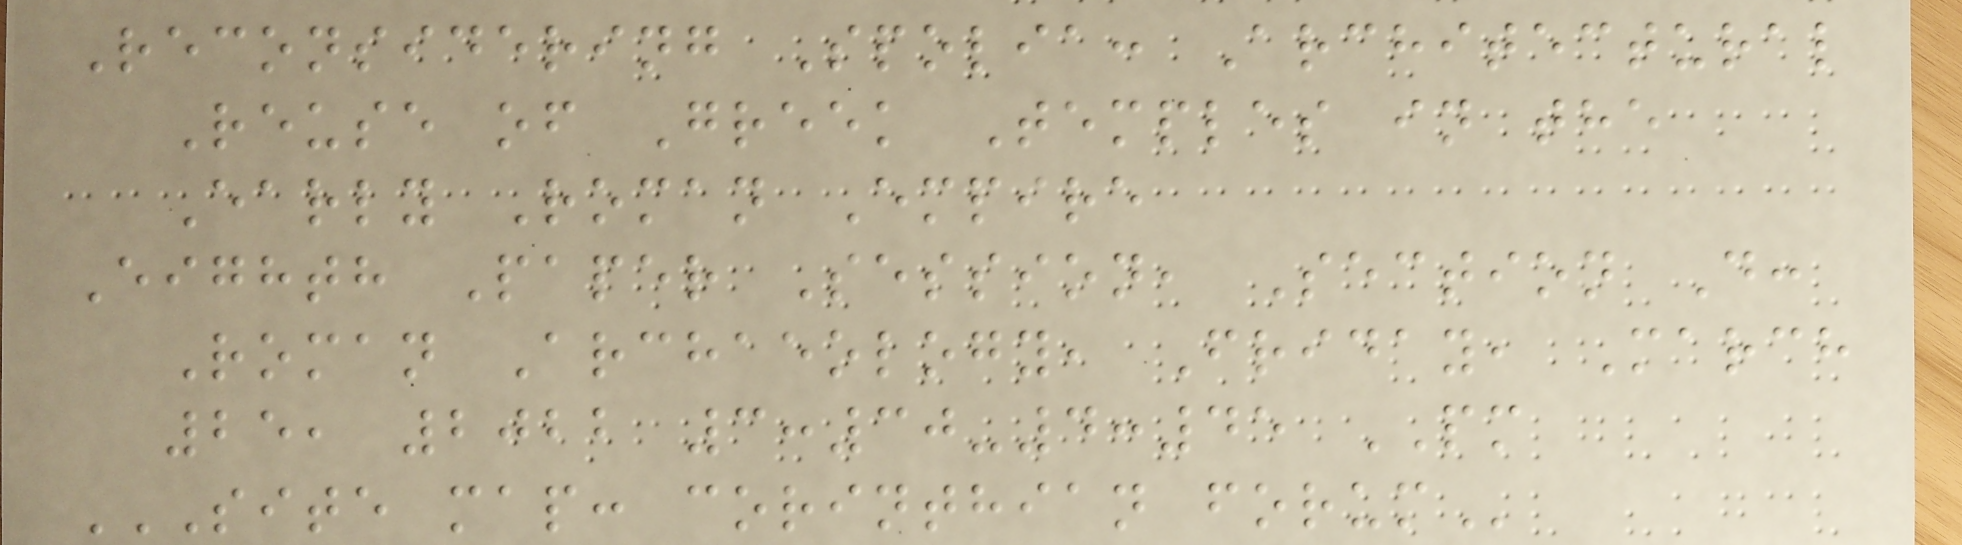Reconsidering Spolia: Architectural
Reuse of Greek Temples in the
Early Roman Empire
Eighth Paper Session, Section D:
Roman Archaeology, Friday, March
25, 2022 3:30-4:45 PM
SITE MAP: CORINTHIAN FORUM
